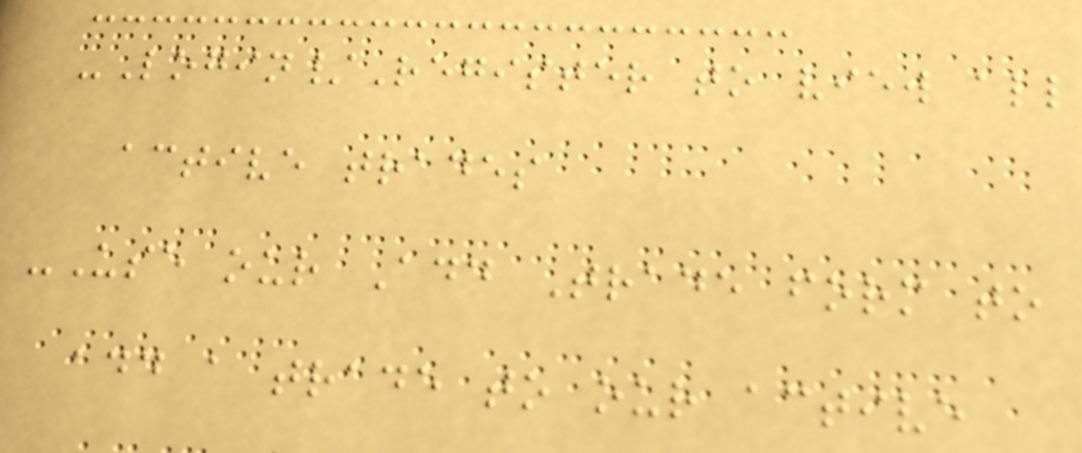-Login/Register to view all
active trades
-Use our Add Trade form to
add a trade to our active
